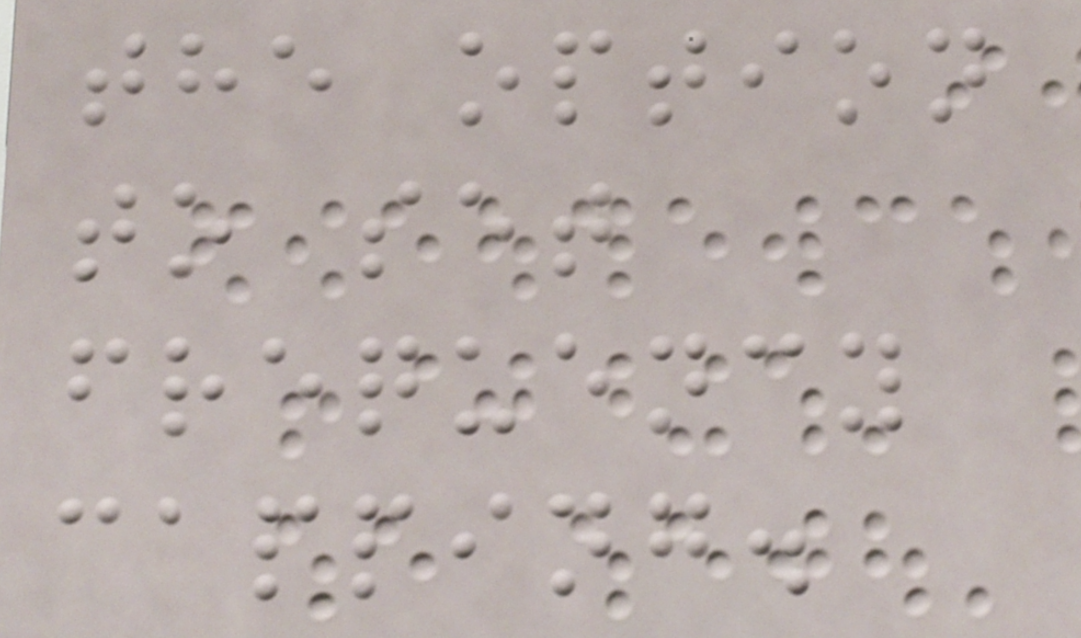the option
to set
frequency
capping.
